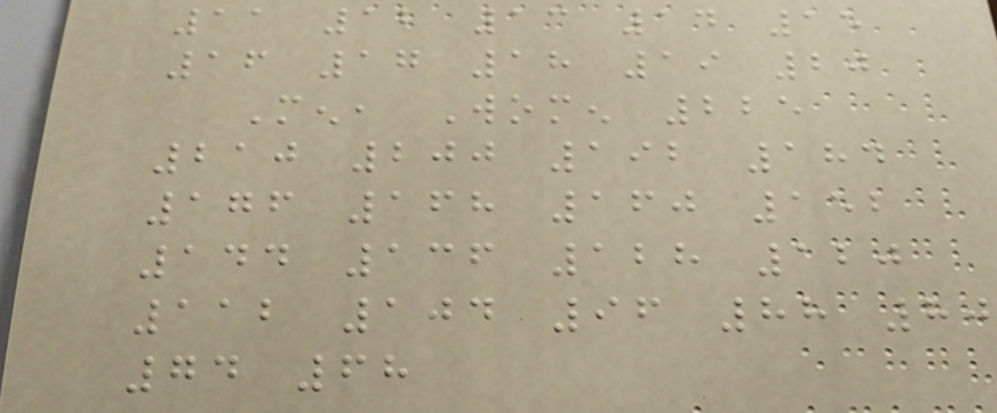11 12 13 14 15
16 17 18 19 20
Men, Women 225
210 200 192 184
176 168 160 152
144 136 128 120
112 104 96 88 80
74 68
